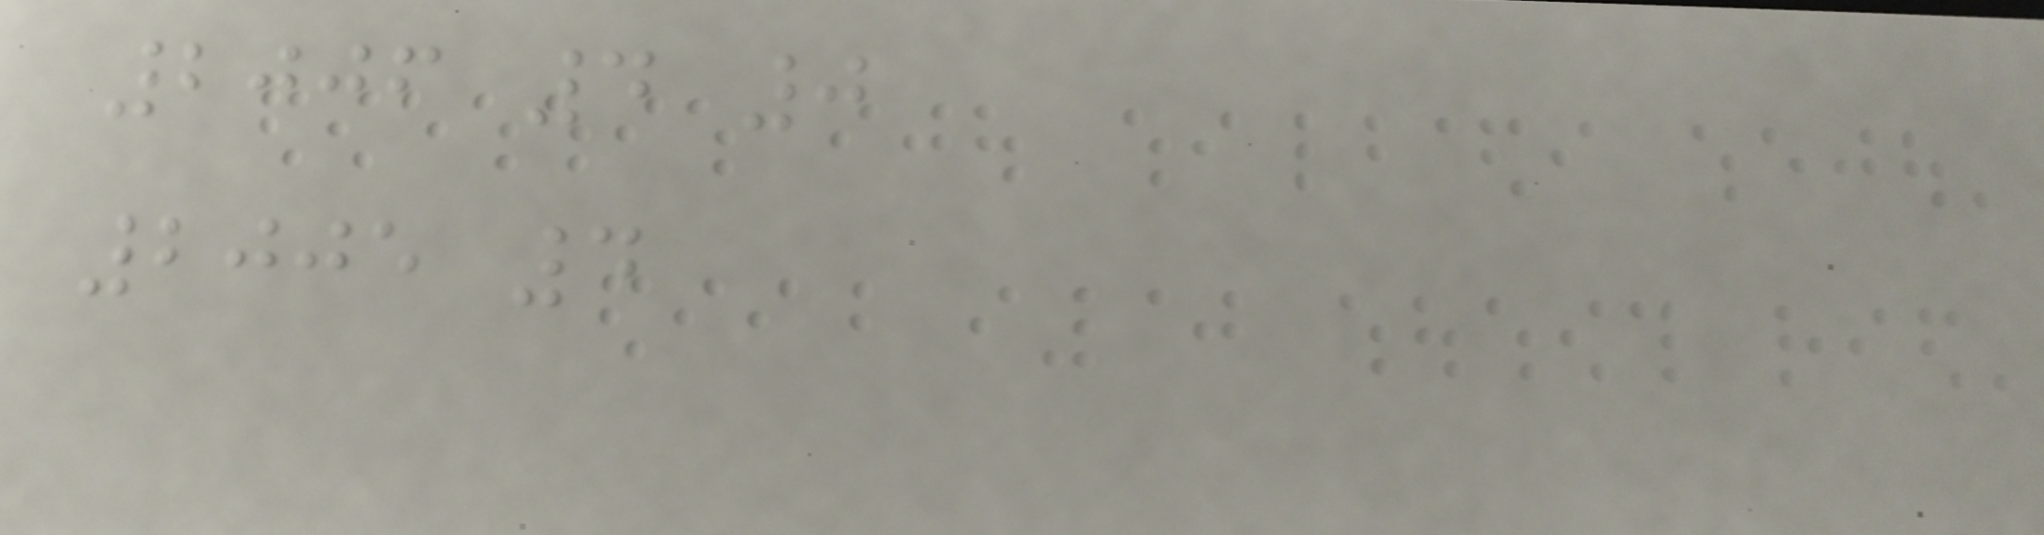2006 4 0
2005 4
